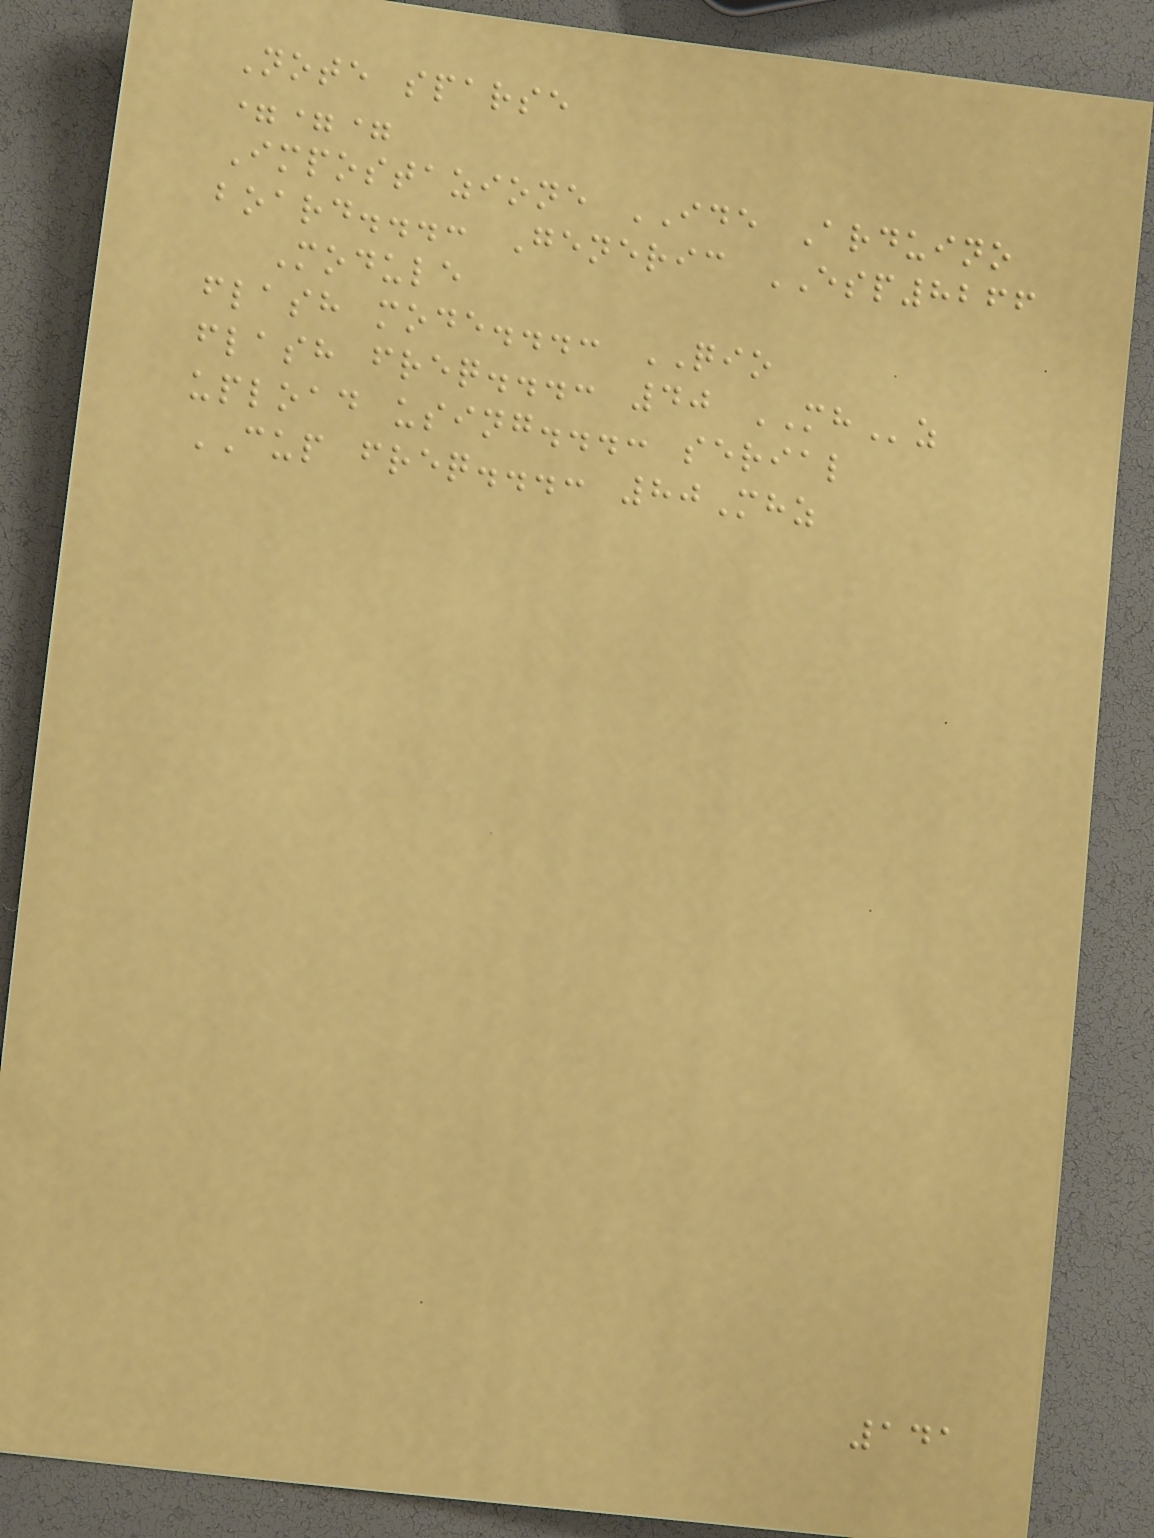Note sparse
===
Impostazione IDE Arduino
board...: Generic ESP8266
Module
flash mode...: QIO
flash freq...: 40 MHz
upload using...: serial
CUP freq...: 80Mhz
141
